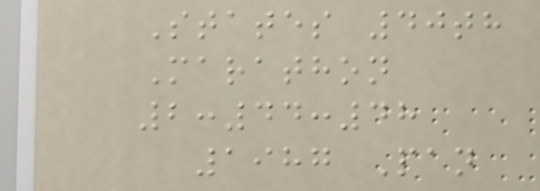States 40th
Marathon
2:44:48
1987 Pan
